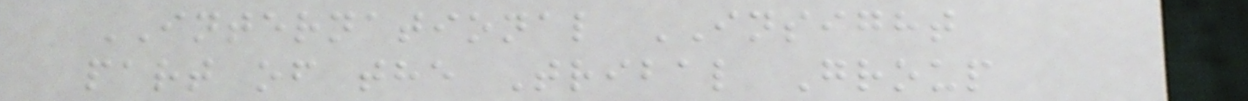INTERNATIONAL INSIGHT
part of the Tribal Group
